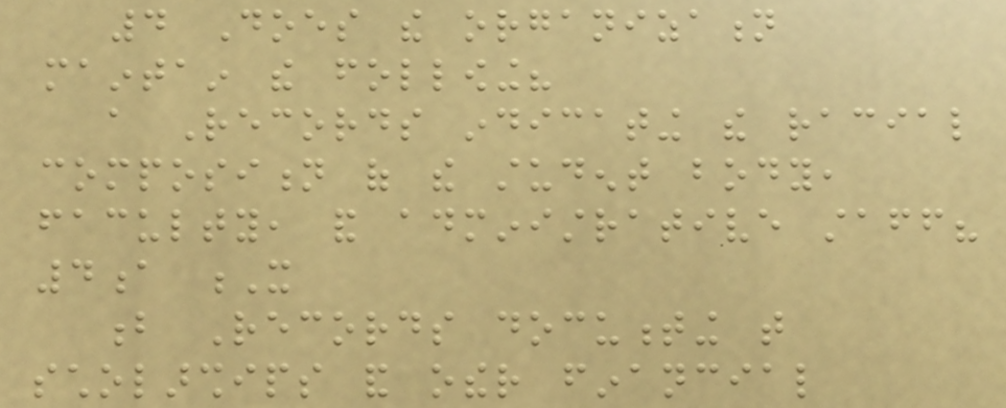4 Does the organization
maintain the following?
a Records indicating the racial
composition of the student body,
faculty, and administrative staff?
4a X
b Records documenting that
scholarships and other financial
